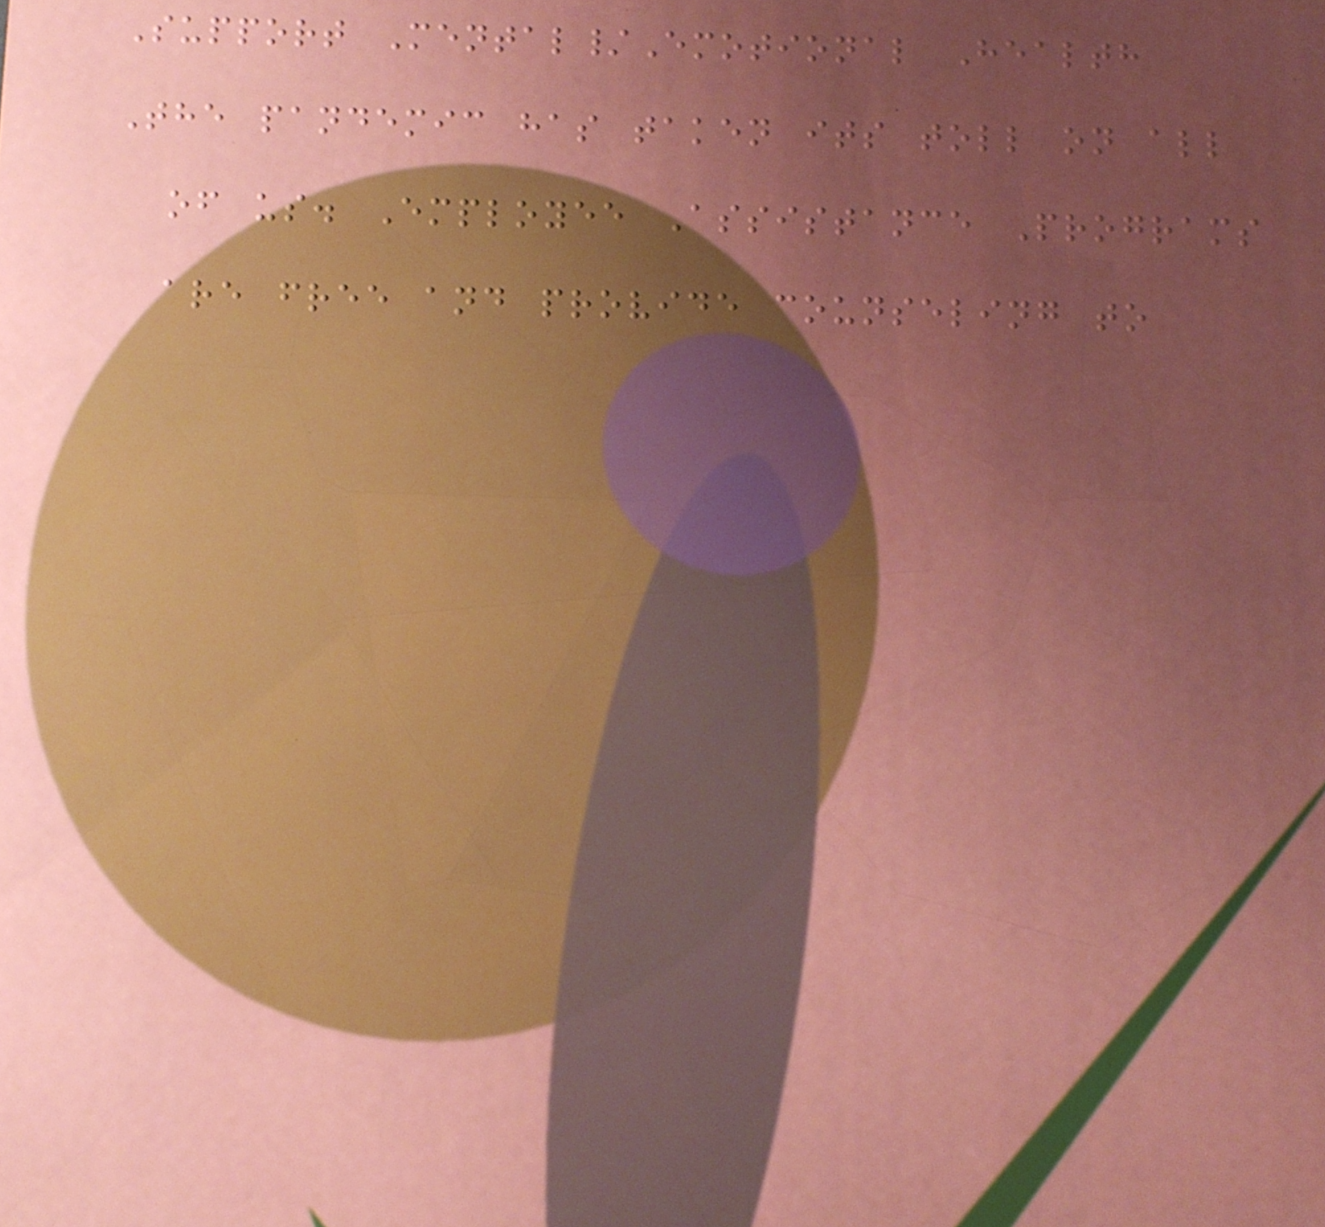Support Mental/Emotional Health
The pandemic has taken its toll on all
of us. Employee Assistance Programs
are free and provide counseling to
